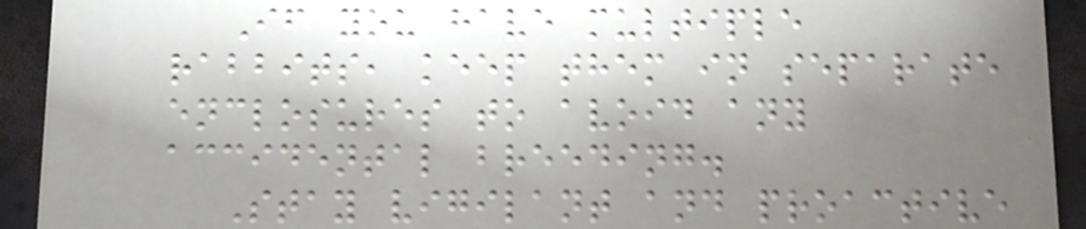If you have multiple
rabbits, keep them in separate
enclosures to avoid any
accidental breeding.
Stay vigilant and proactive
